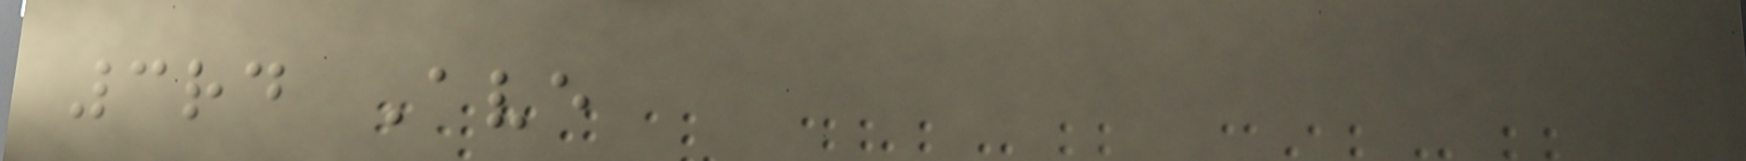3rd Ave
